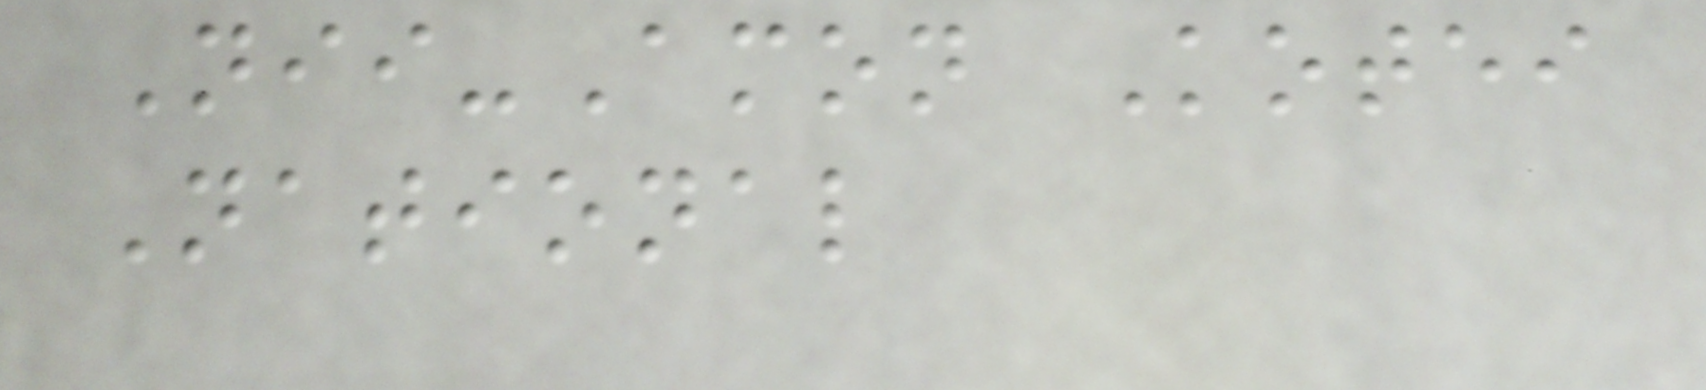Nii-Amon Kotei
National
